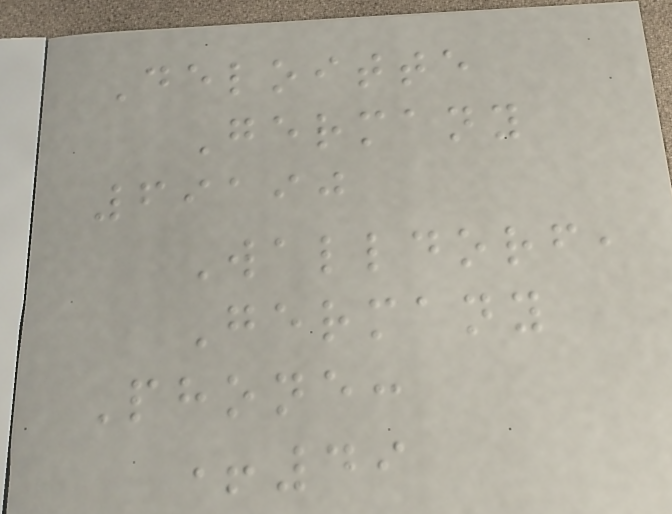Deloitte
Germany
69190
Walldorf,
Germany
Phone:
+49
